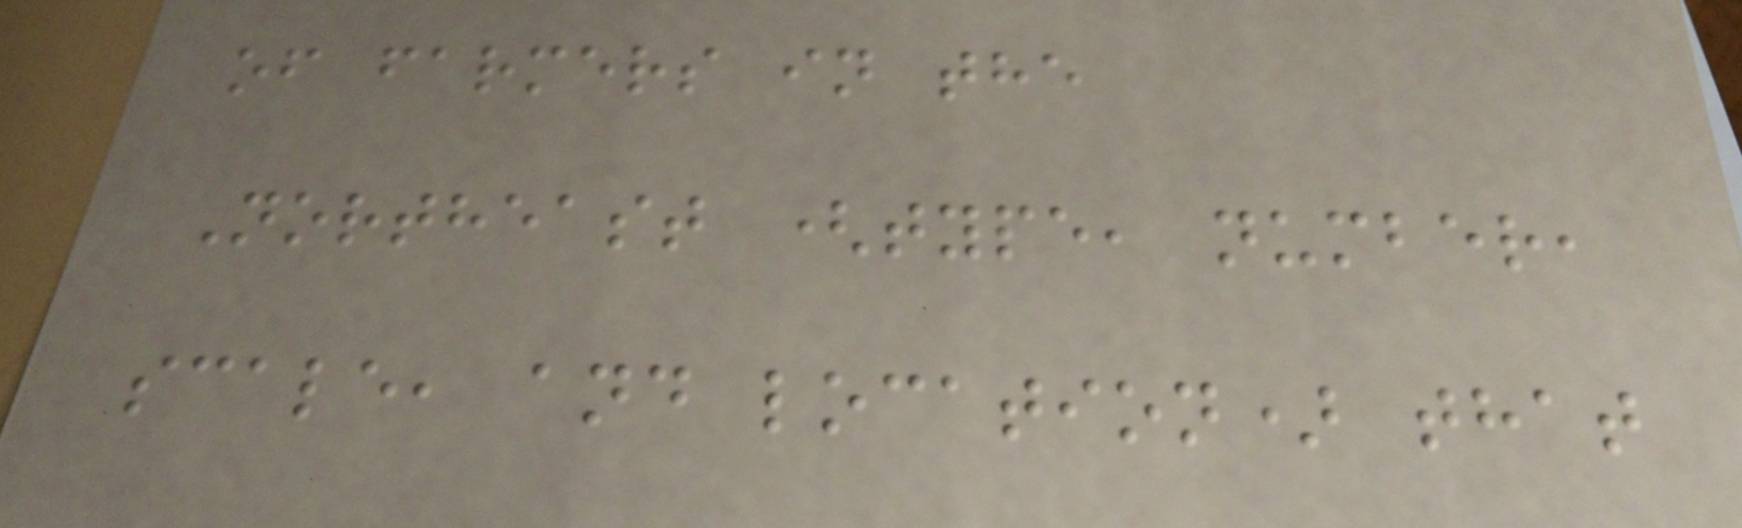of farmers in the
Northeast (type, number,
scale, and location) that
